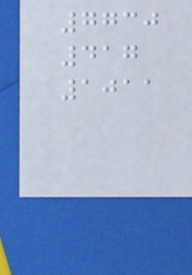7730
417
1011
